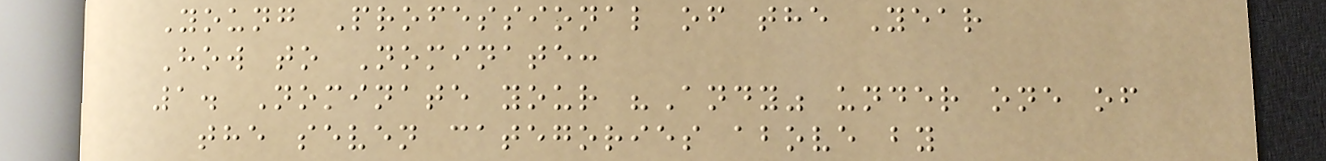Young Professional of the Year
How to Nominate:
1. Nominate your "Andy" under one of
the seven categories above by
